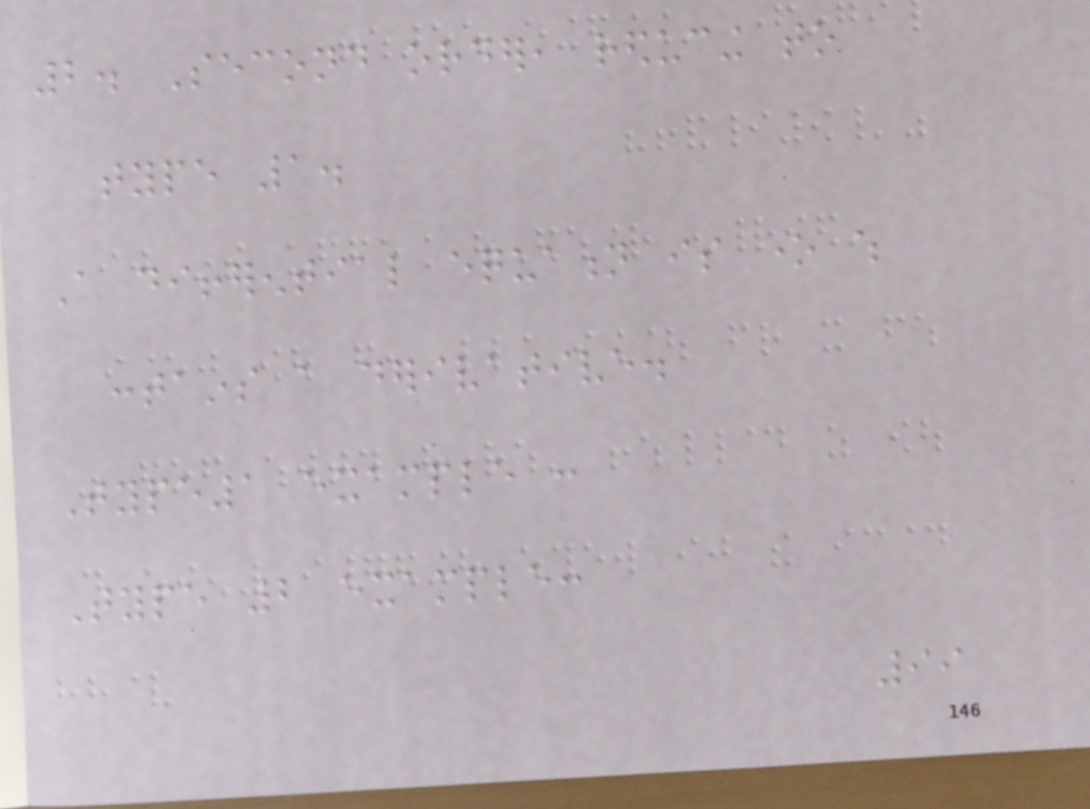2. Second order, reducing to
type 1.
A differential equation is one which
contains a derivative.
Type1 example :
Type 2 example:
99
